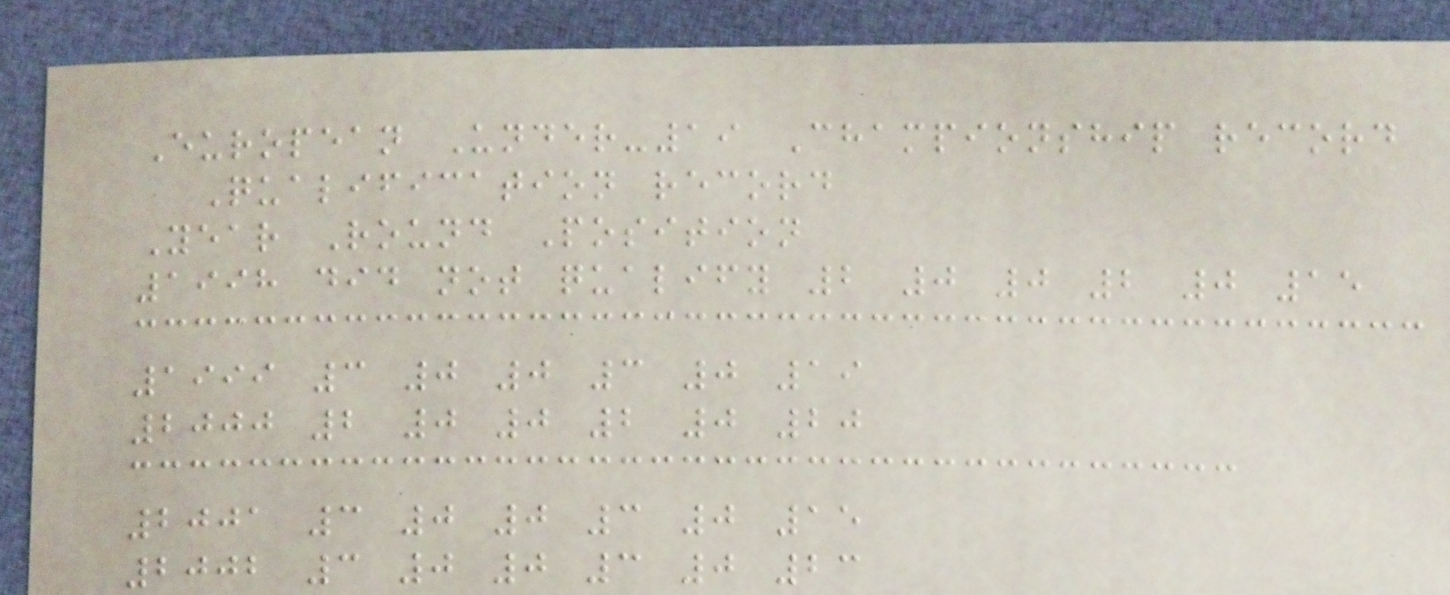European Under-19 Championship record
Qualification record
Year Round Position
1998 did not qualify 2 0 0 2 0 15
1999 3 0 0 3 0 19
2000 2 0 0 2 0 20
2001 3 0 0 3 0 15
2002 3 0 0 3 0 23
